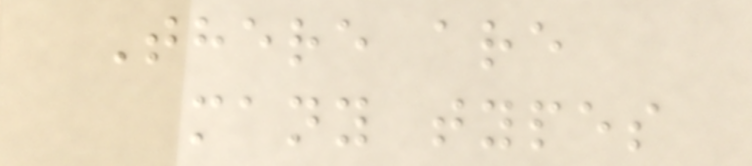There are
many types
